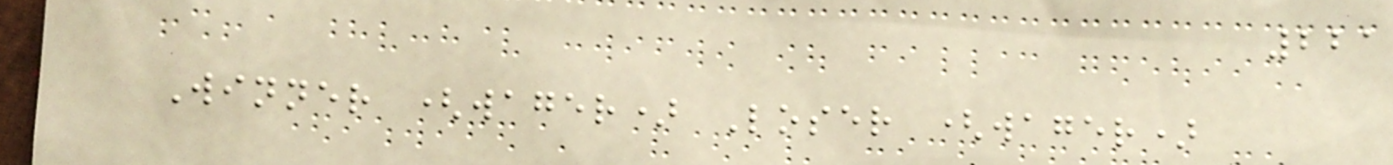221
Winner (wager) Loser (wager)
